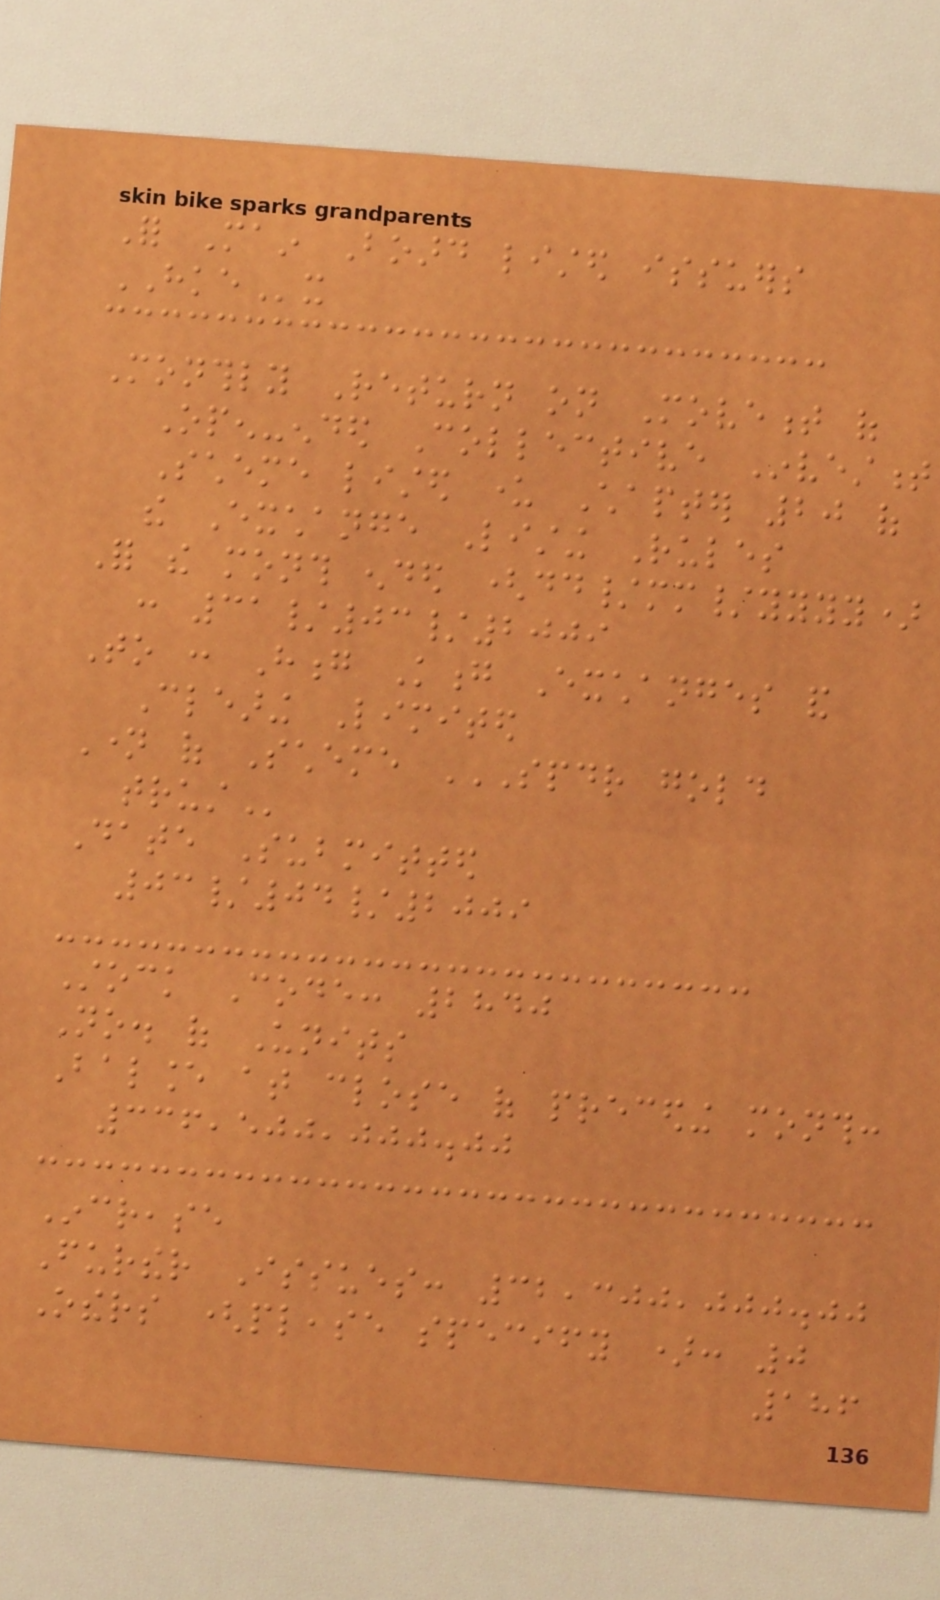For Main Board listed issuers
HKEx
Monthly Return on Movement of
Open-ended Collective Investment
Scheme listed under Chapter 20 of
the Exchange Listing Rules
For the month ended (dd/mm/yyyy)
: 31/03/2009
To : Hong Kong Exchanges and
Clearing Limited
Name of Scheme SPDR GOLD
TRUST
Date Submitted
03/04/2009
Stock Code: 2840
No. of Units
Balance at close of preceding month:
336,500,000.00
Increase
Further Issues: 32,300,000.00
Others (please specify ): 0
186
